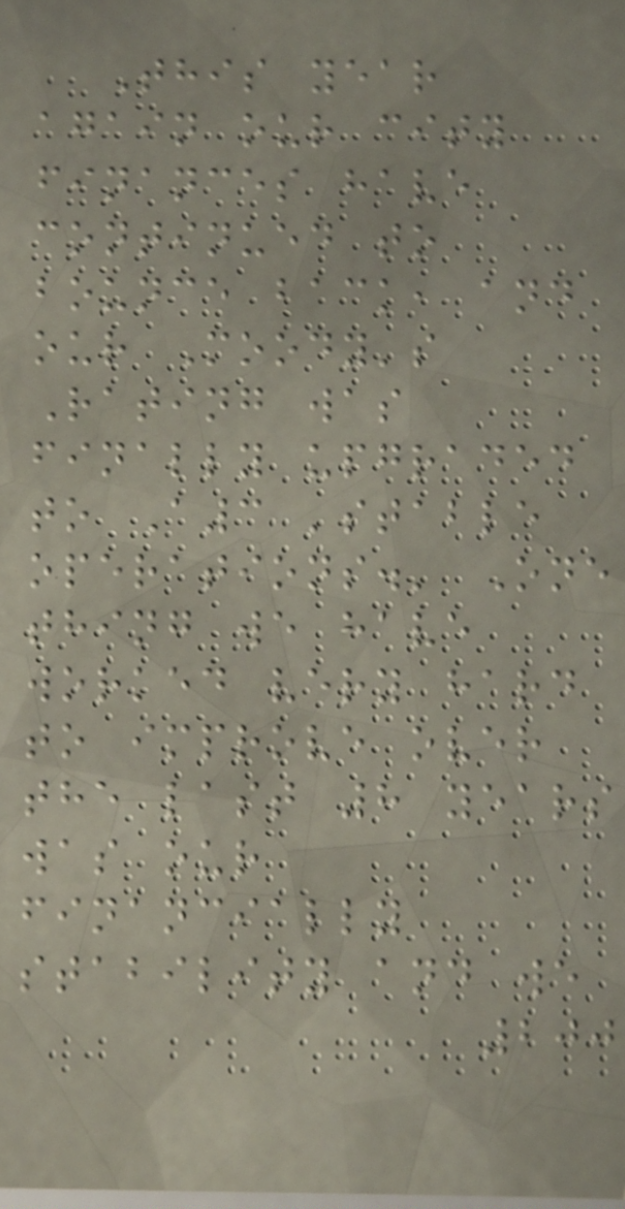This year
again our city
finances have
continued to
bounce back, and
our Moody's
Rating was
finally upgraded
to A3 'stable
operations.' One
thing we have
worked very hard
to improve over
the last 8 years
was our
financially
stability and we
200
